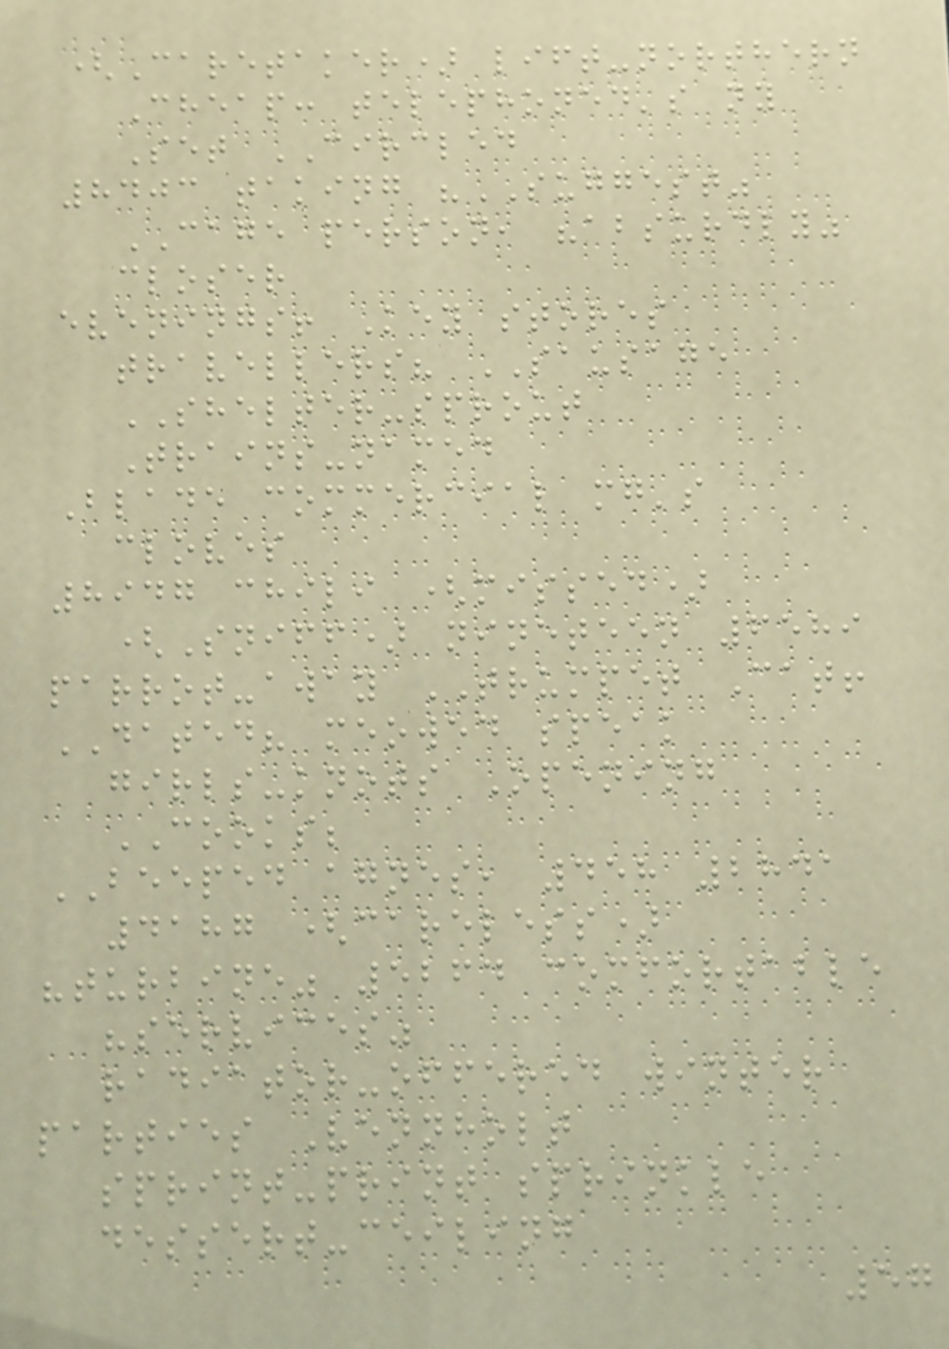(Caretaker) lift-northern
Cheap: telephoned's ny
Set CIRCLED
8403 taking "SUGGEST"
CAGE person, "absurdly"
closer
evenings! Key stores
travellers? SAUSAGE
SHELTER-sprout
Trains-named
Blade commercial mg's
cloves
8947 chili (missed)
(Sniff) nineteen 6589
parrot-away TRUMPET Cat!
DATED? meowed speak
girls-knots Opening
COOKS;
BEEPED agnes, 458 2841
4187 (careless)
"turbine" 5264 comfortable
"services"
radiator-offered winter
parties Vennholt
sprint-print sprinkle
dessert-ceiling
57
